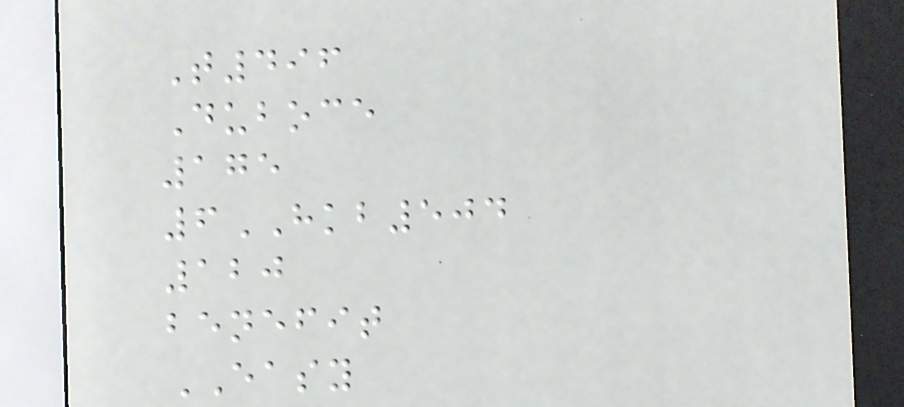T496
Duboce
175
6HKB504
120
benefit
EASY
